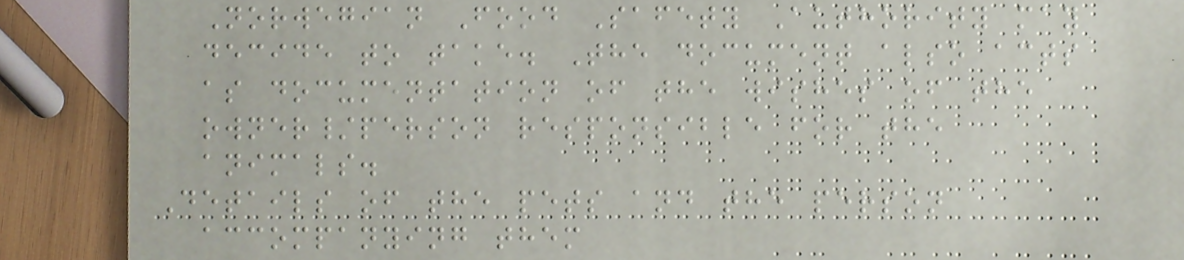Norwegian Food Safety Authority may
decide to take. The document also acts
as documentation of the wishes of the
owner/person responsible for the
animals.
Details of the pets and the person
accompanying them
